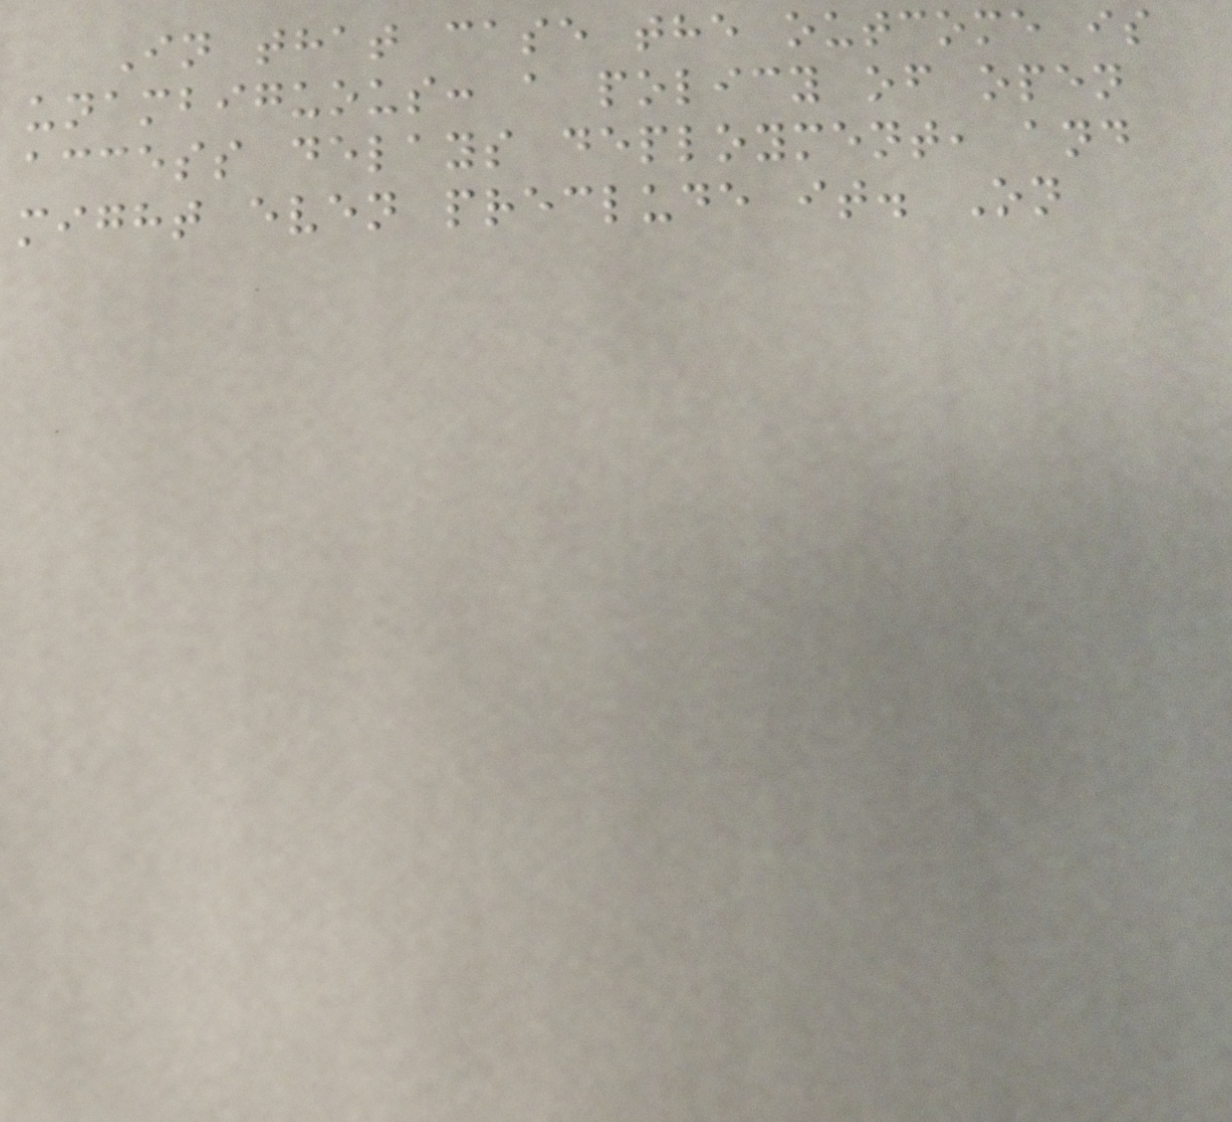In that case the outcome is
unambiguous: a policy of open
access delays deployment, and
might even preclude it. On
